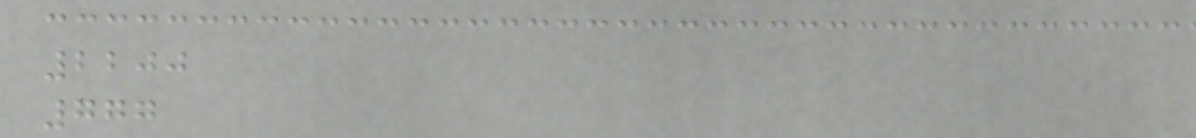2200
777
